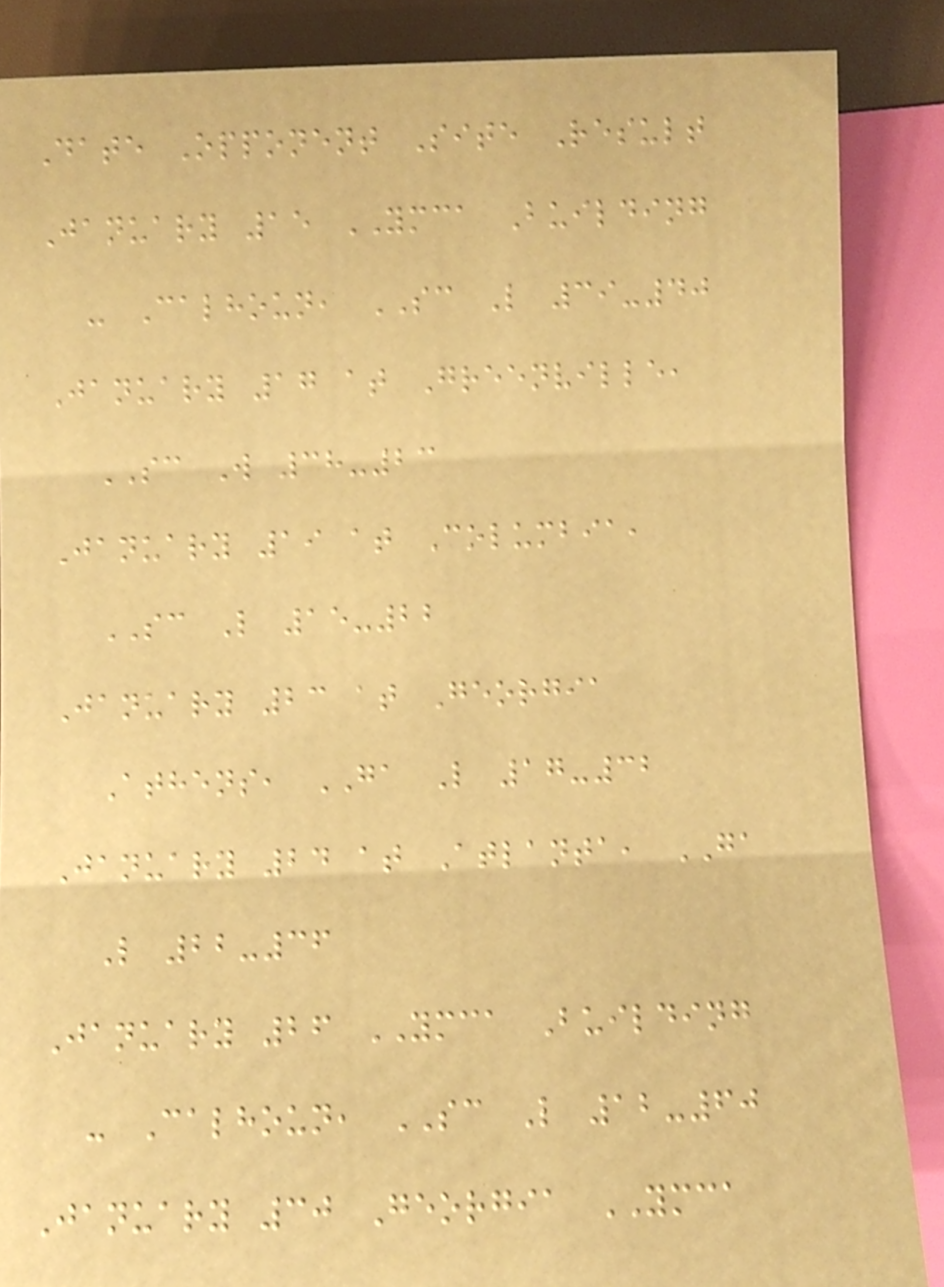Date Opponent Site Result
January 15 YMCA Building
- Calhoun, SC L 39-40
January 17 at Greenville,
SC W 38-23
January 19 at Columbia,
SC L 15-22
January 23 at Georgia
Athens, GA L 17-32
January 24 at Atlanta, GA
L 22-36
January 26 YMCA Building
- Calhoun, SC L 12-60
January 30 Georgia YMCA
